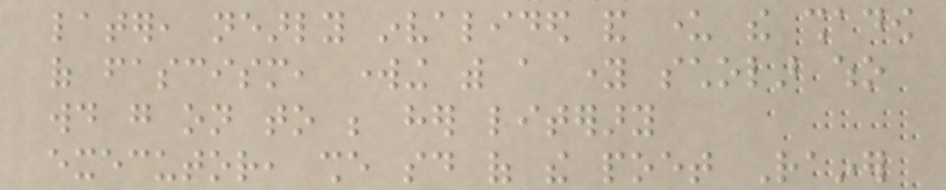later, nearly invalided and under the shadow
of fascism, working with a young scholar who
would go on to be her literary
executor, she said of the poet Rainer
